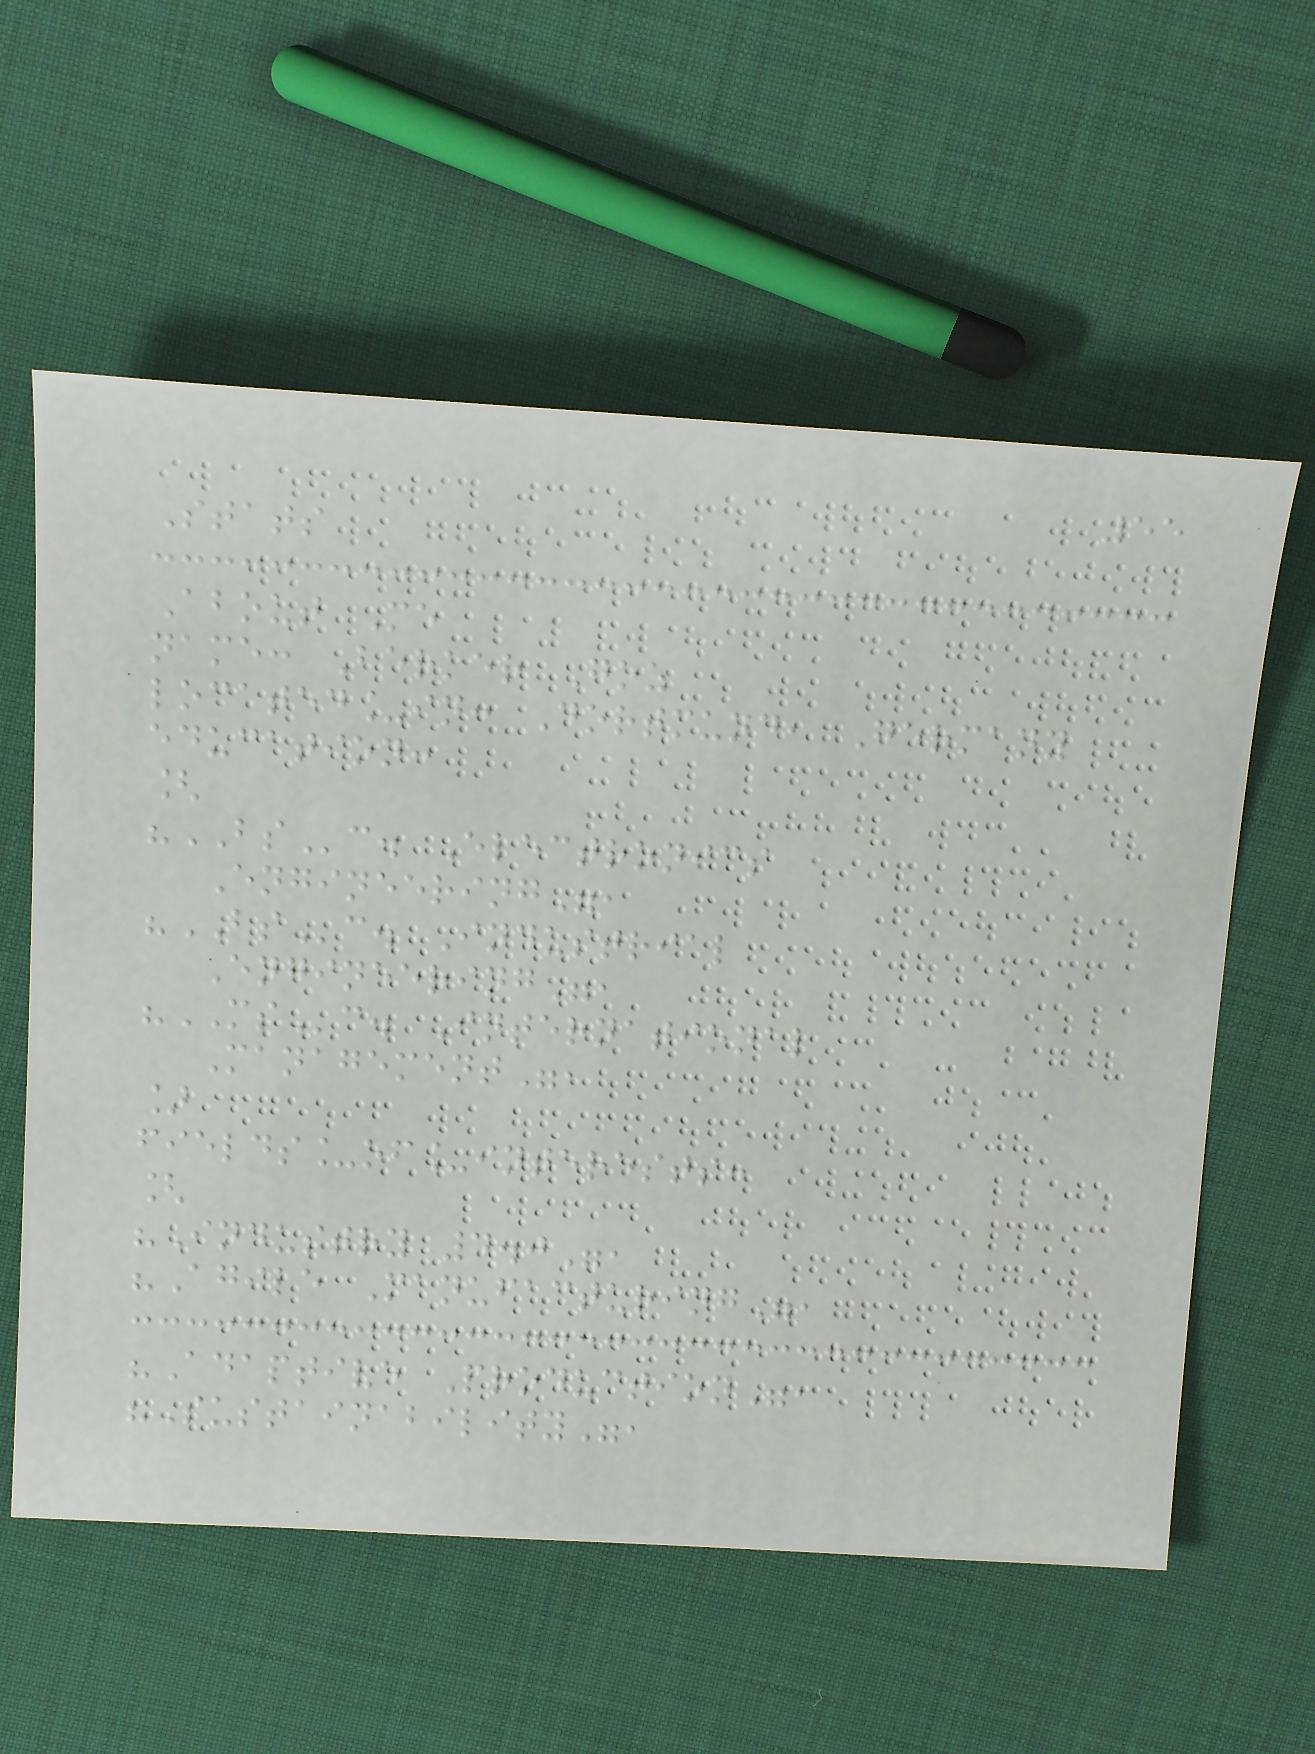55
Stats
About Me
name: Berker Goz
located_in: Dortmund, Germany
education:
[
"BSc. Electronics
Engineering",
"BSc. Industrial
Engineering",
"MSc. International
Management",
]
fields_of_interests:
[
"Industry 4.0",
"Agile Manufacturing",
"Adaptive Production",
"Sustainability",
